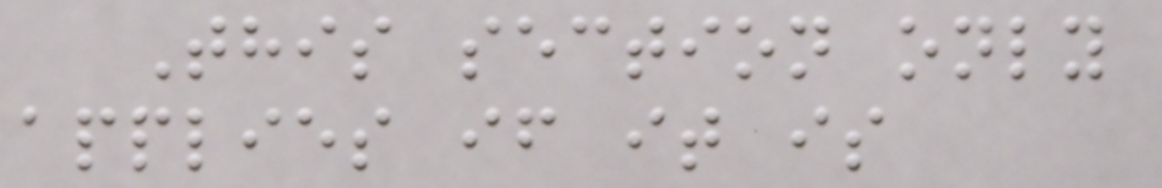This section only
applies if it is
